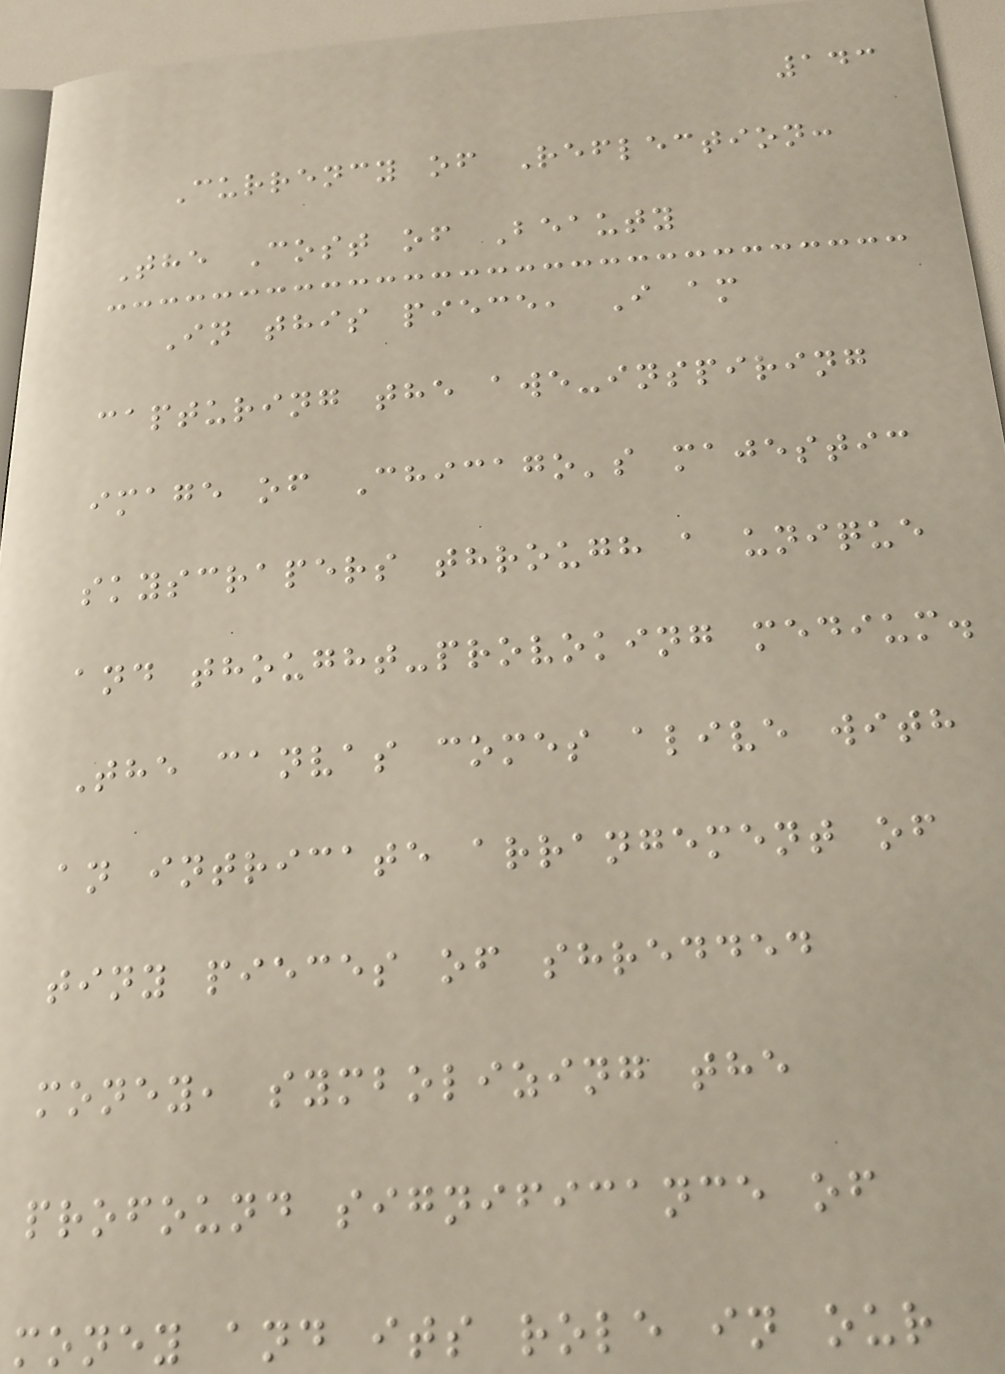143
Currency of Reflection:
The Cost of Beauty
In this piece, I am
capturing the awe-inspiring
image of Chicago's majestic
skyscrapers through a unique
and thought-provoking medium.
The canvas comes alive with
an intricate arrangement of
tiny pieces of shredded
money, symbolizing the
profound significance of
money and its role in our
